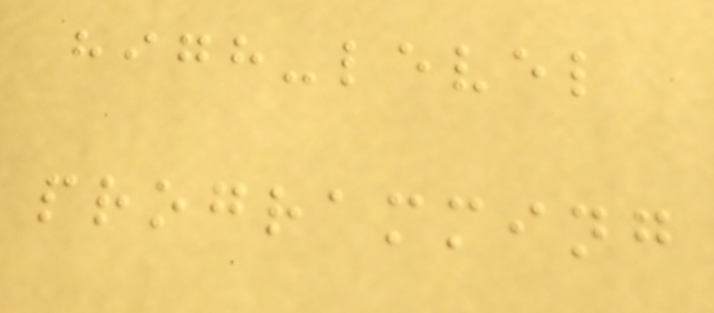high-level
programming
